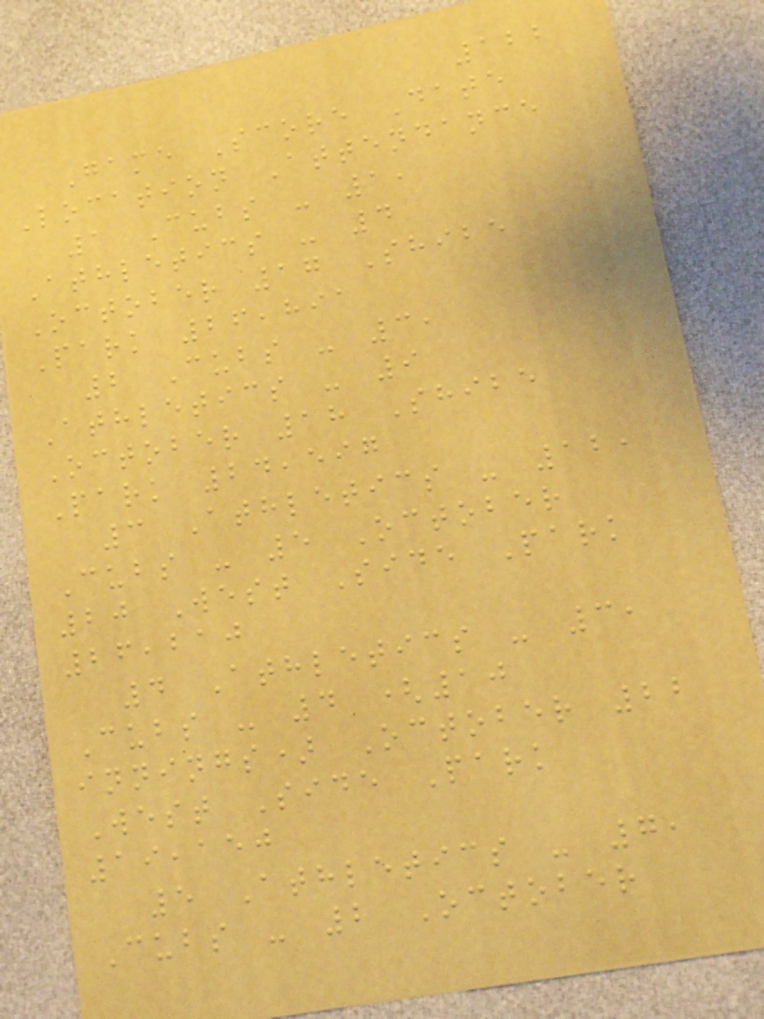122
Game Score Date
Location Attendance
1 Cubs - 1,
Athletics - 4
October 17 Shibe
Park 26,891
2 Cubs - 3,
Athletics - 9
October 18 Shibe
Park 24,597
3 Athletics - 12,
Cubs - 5 October
20 West Side Park
26,210
4 Athletics - 3,
Cubs - 4 (10
innings) October 22
West Side Park
19,150
5 Athletics - 7,
Cubs - 2 October
